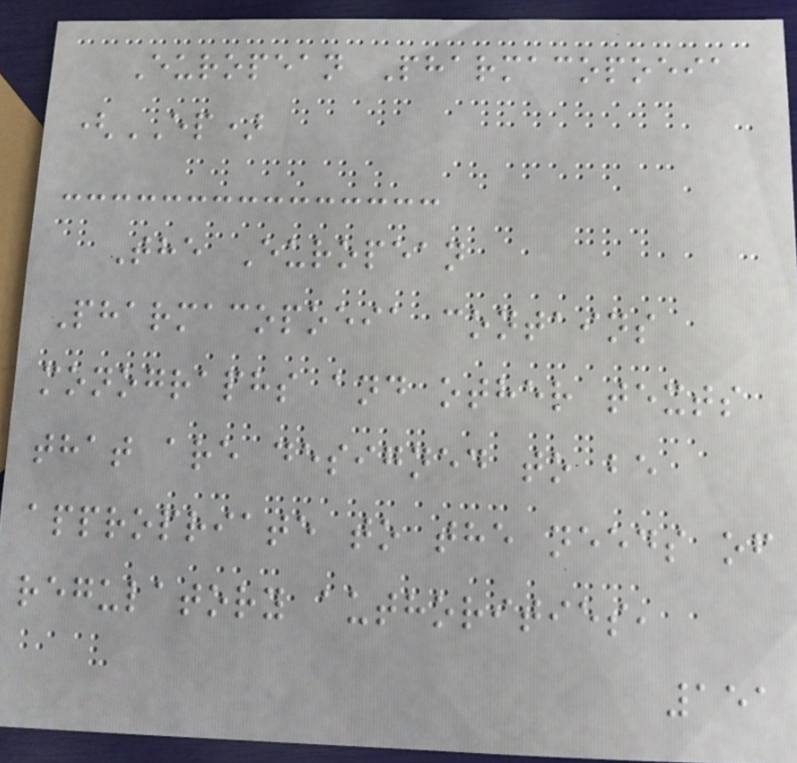European Pharmacopoeia
(EP)
The European
Pharmacopoeia contains
monographs and other texts
that are designed to be
appropriate to the needs of
regulatory authorities,
151
